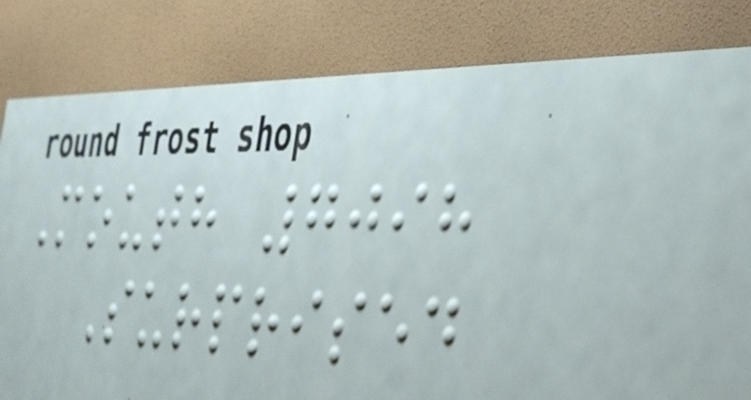Mouth 7098
Surprised
